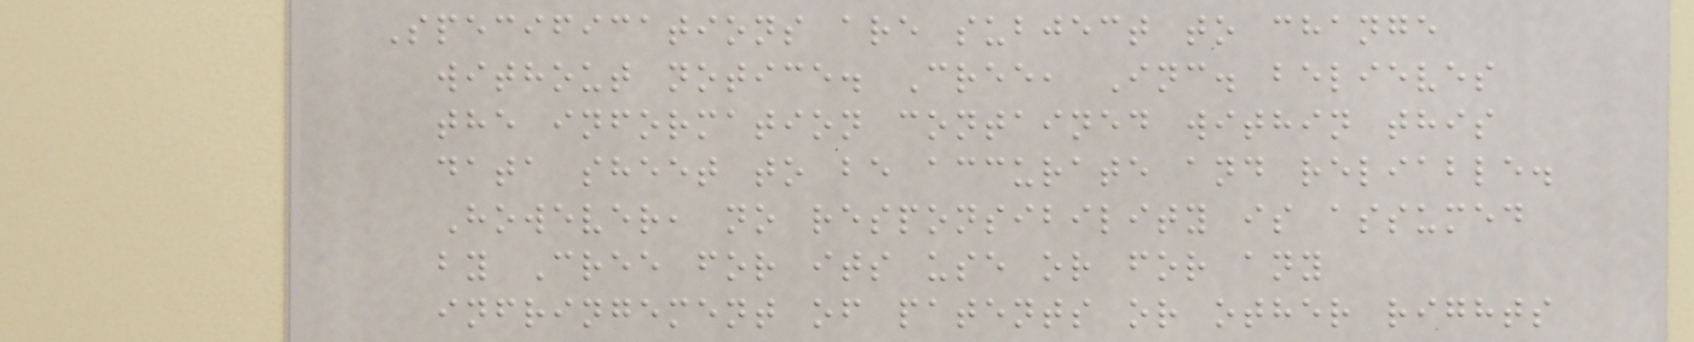Specifications are subject to change
without notice. Cree, Inc. believes
the information contained within this
data sheet to be accurate and reliable.
However, no responsibility is assumed
by Cree for its use or for any
infringement of patents or other rights
